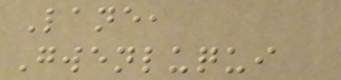Lane,
Gwenluqui
